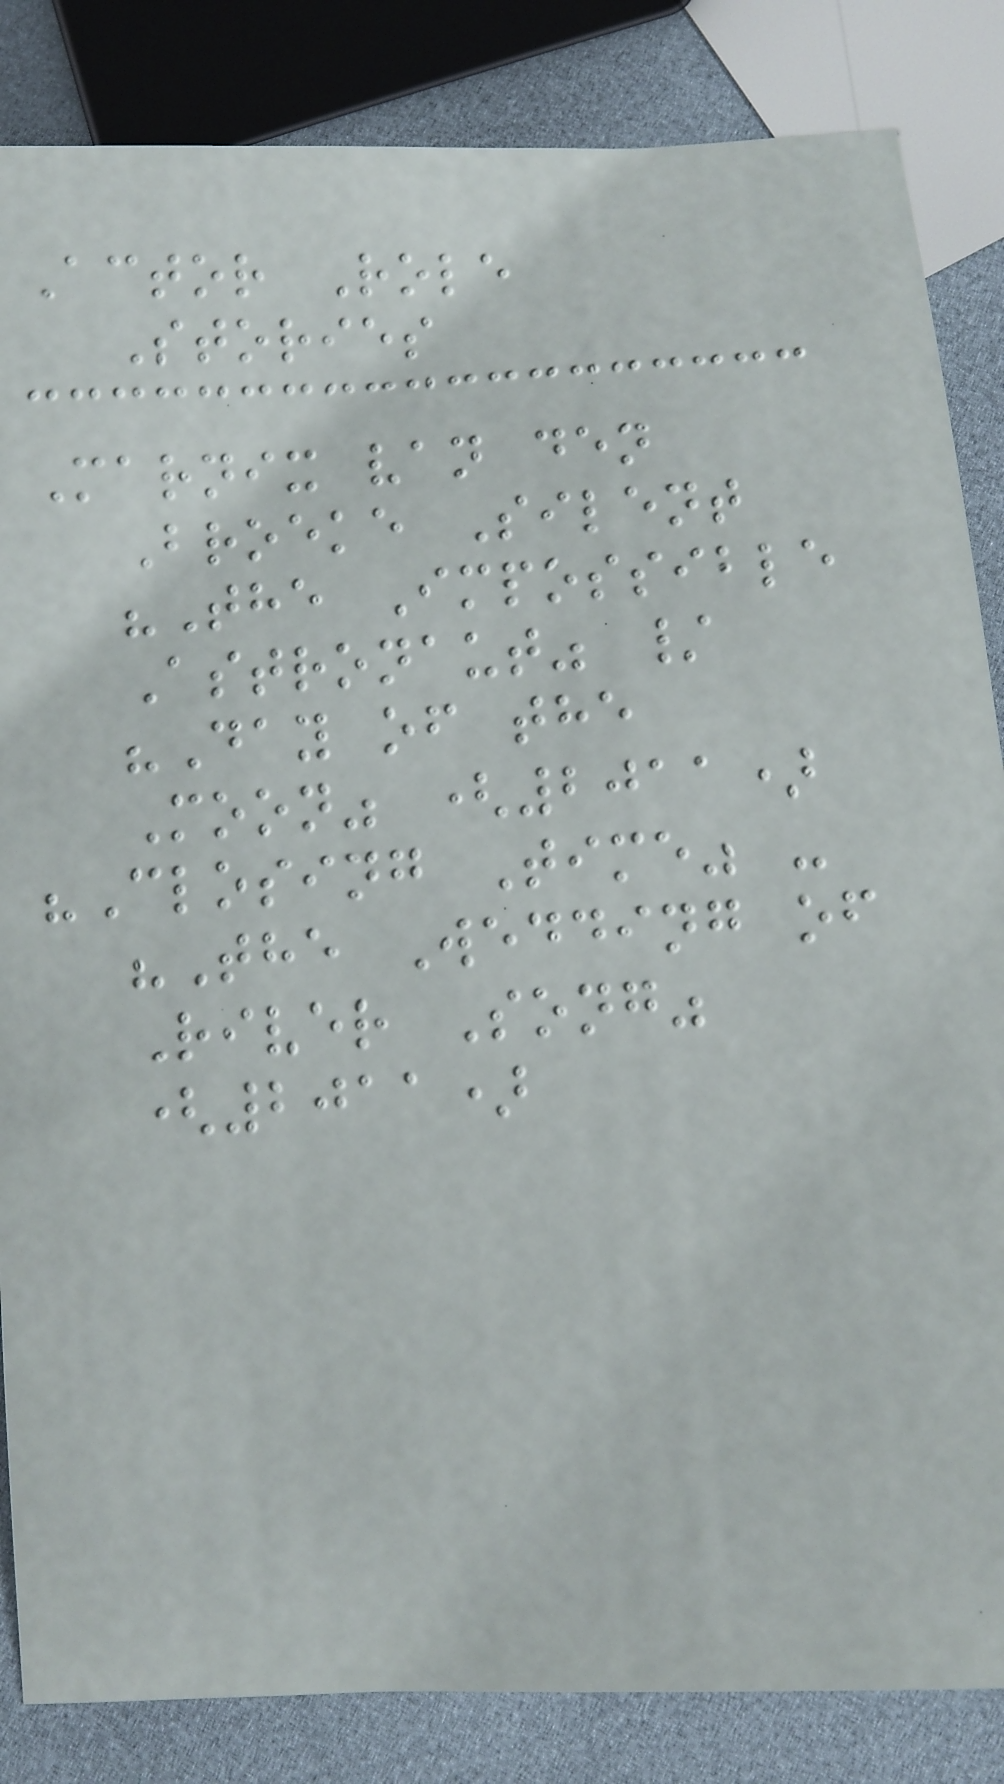Actor Role
Stories
Marnix van den
Broeke Silent
"The Impossible
Astronaut" /
"Day of the
Moon" (2011)
"Closing Time" -
"The Wedding of
River Song"
(2011)
